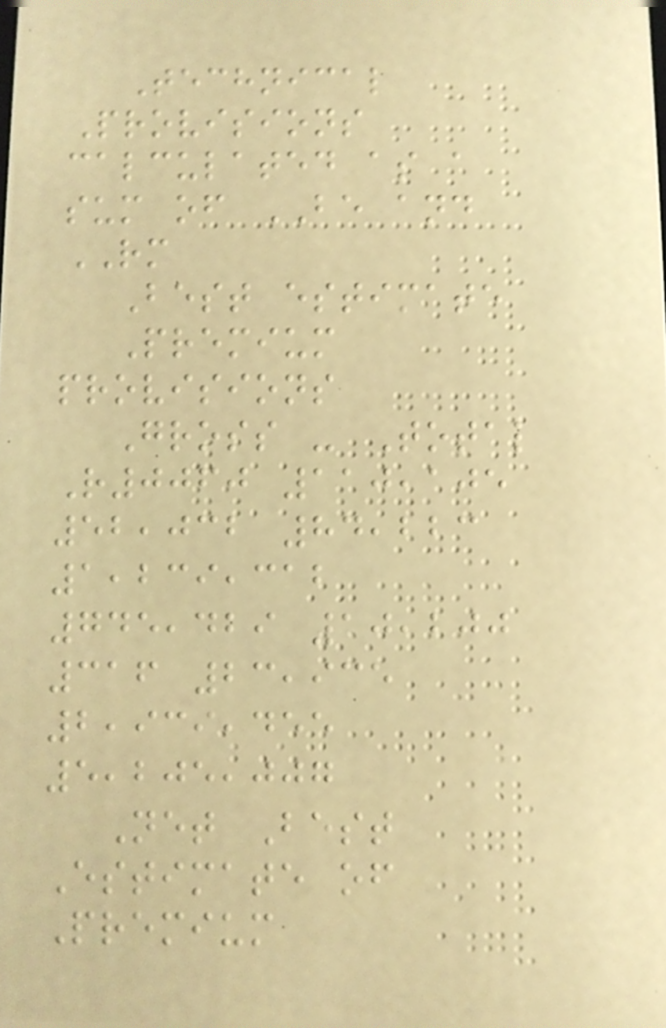Technical
Provisions
calculated as a
sum of BE and
RM
Best estimate
Premium
provisions
Gross - Total
R0060 110,105
52,032 84,223
1,239,312
745,429 10,200
316 23,935
2,939,455
5,205,007
Net Best
Estimate of
Premium
